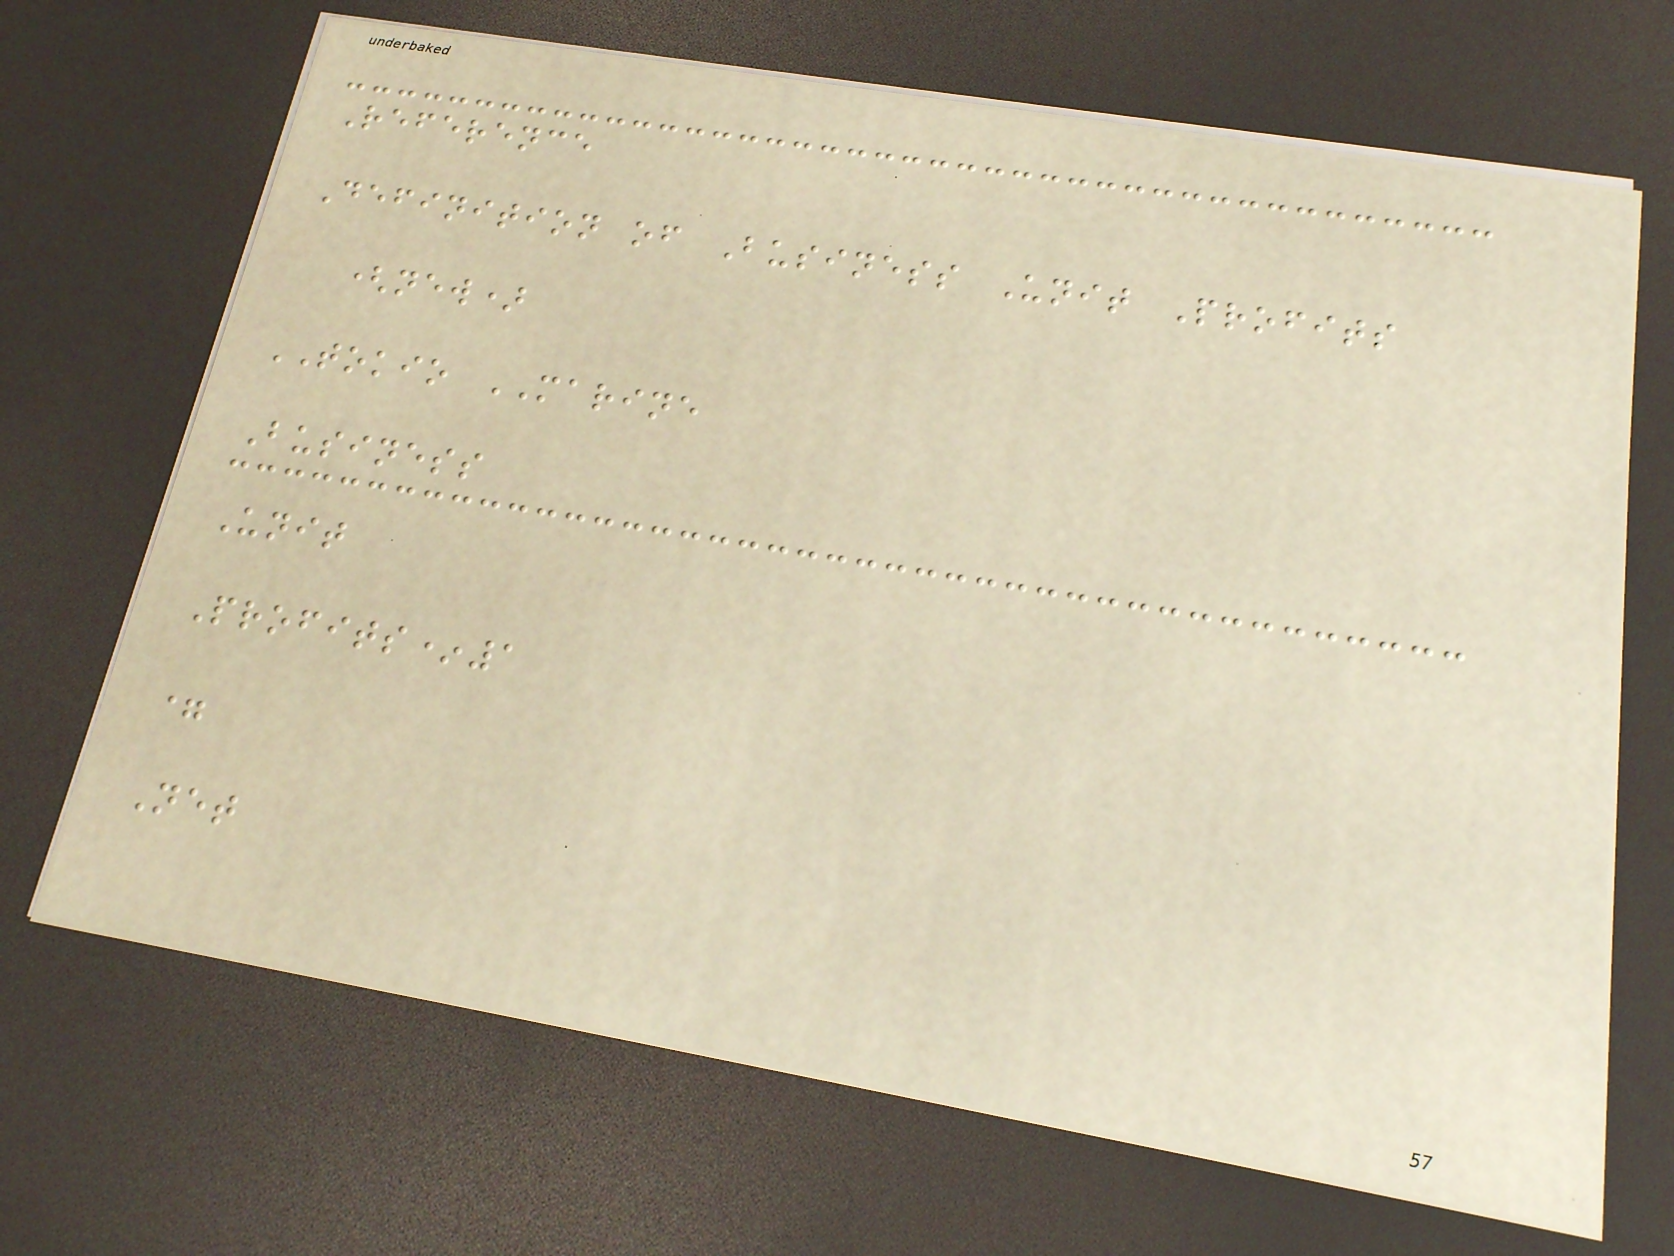Reference
Definition of Business Unit Profits
(new)
TOKIO MARINE
Business
Unit
Profits*1
=
Net
